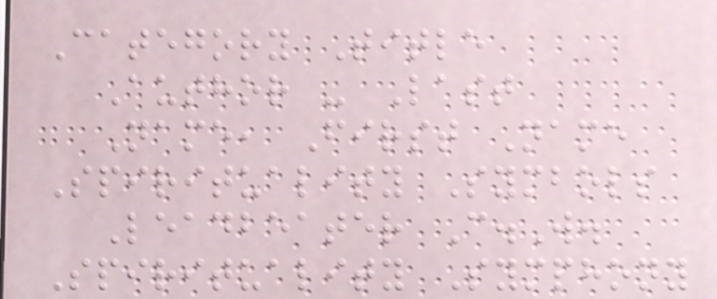Category Title
Author - Last
Name, First Name
Spirituality Symbols
Leadbeater C.W.
Spirituality Symphony
